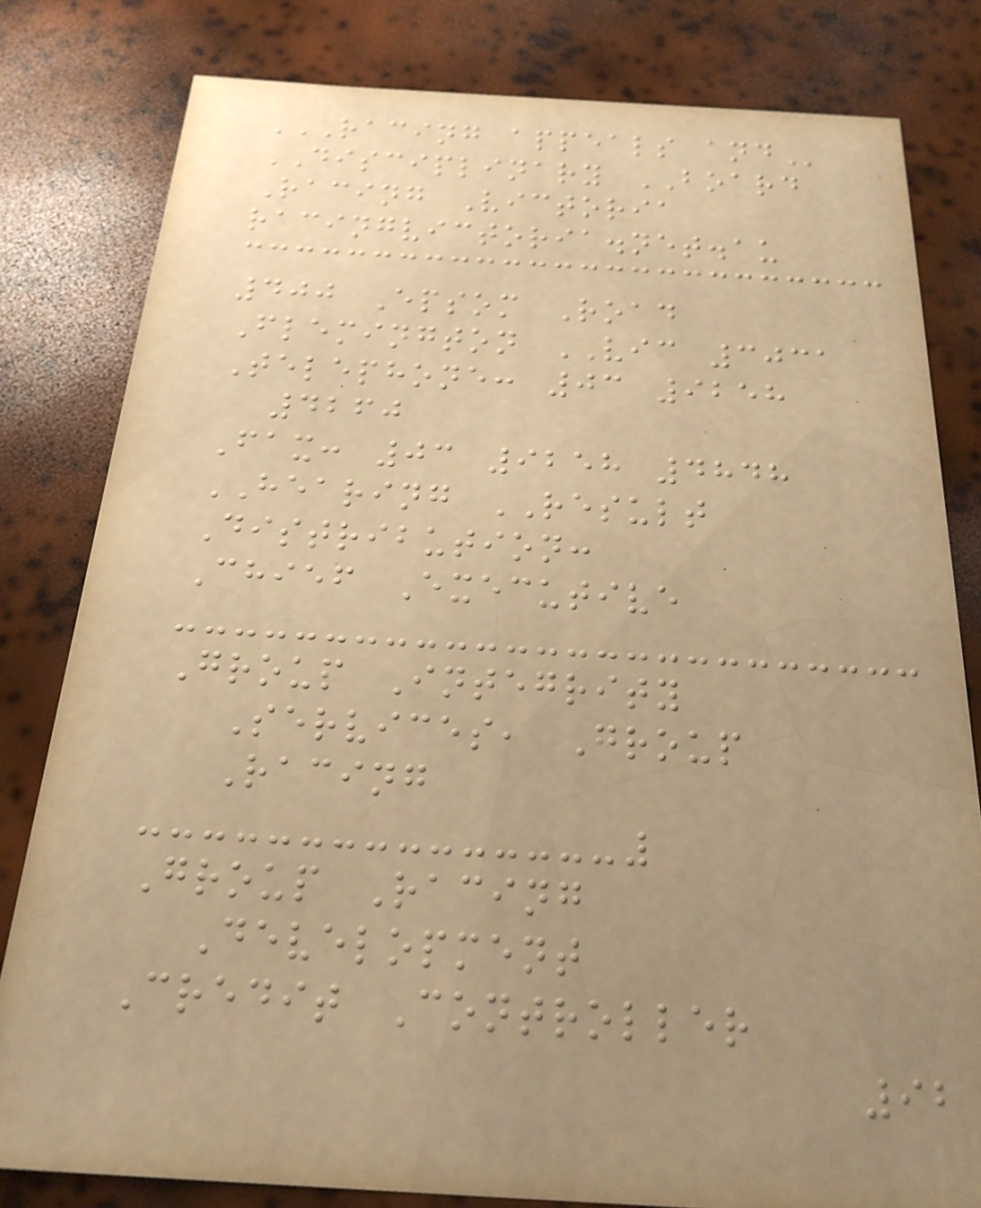RACING APPEALS AND
DISCIPLINARY BOARD
Racing Victoria
racingvictoria.net.au
400 Epsom Road
Flemington VIC 3031
Telephone: 03 9258
4260
Fax: 03 9258 4848
HEARING RESULT
Distribution:
Chief Executive
Group Integrity
Services, Group
Racing
Group Racing
Development
Credit Controller
92
